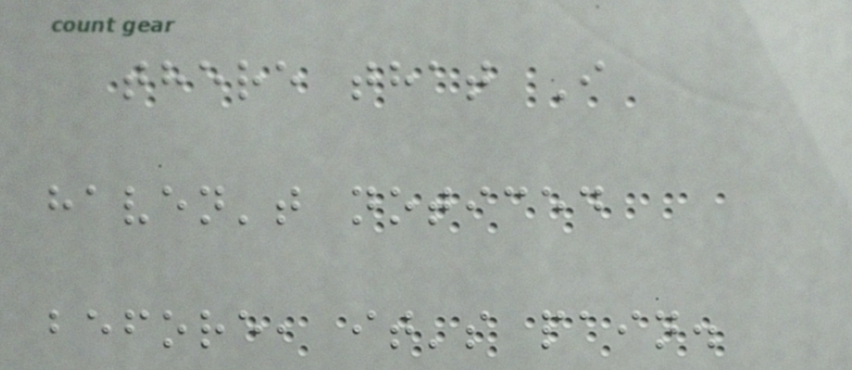there that I
haven't noticed
before, it's pain.
